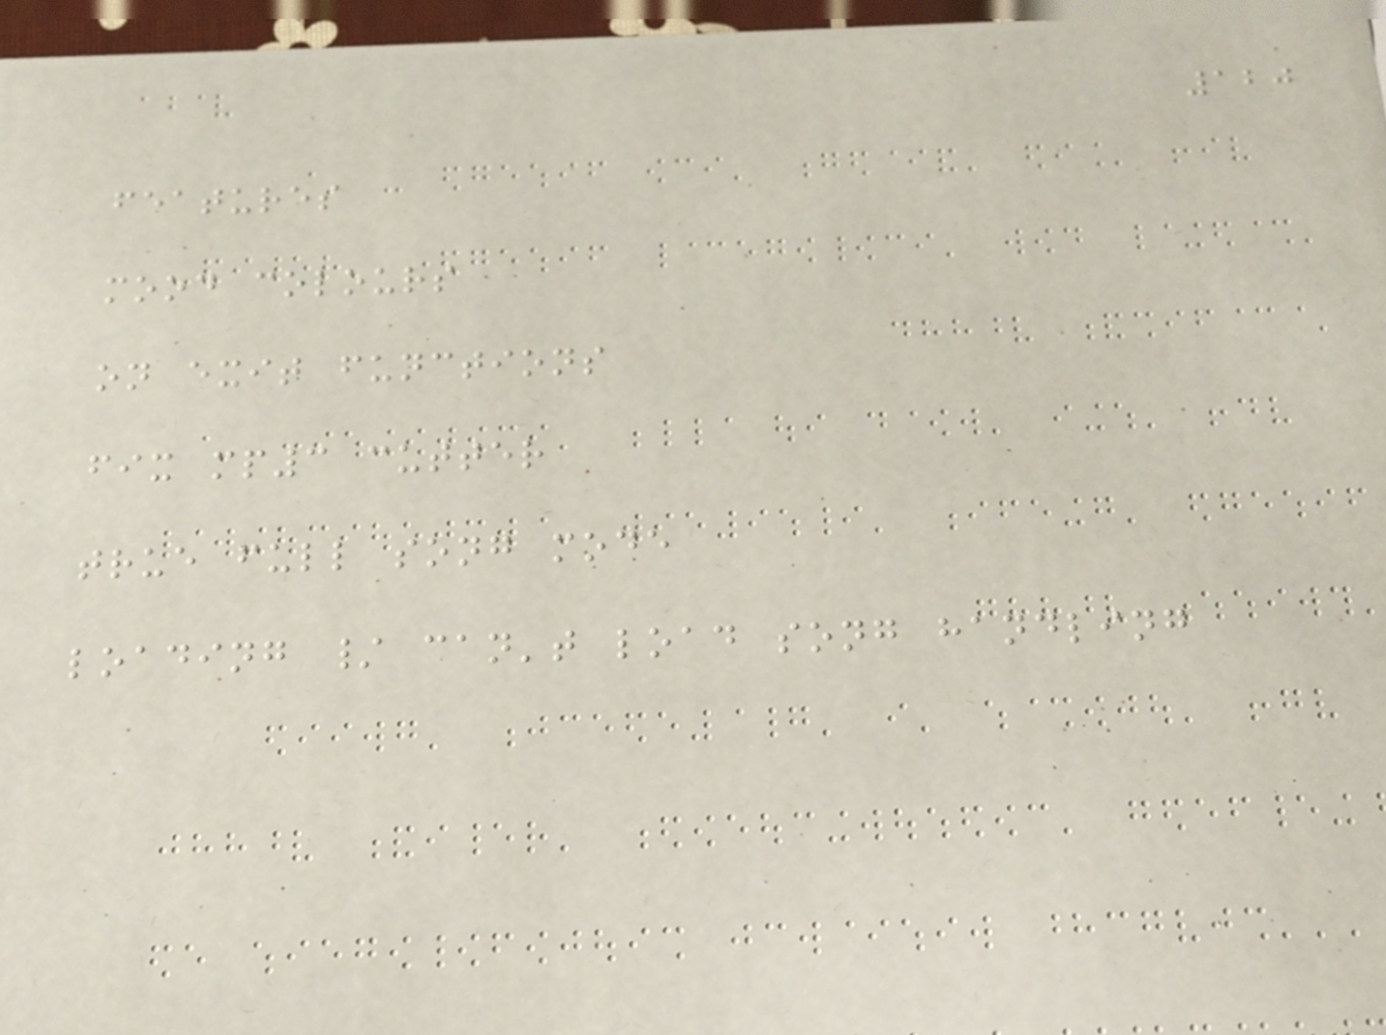120
features
mood colours
on exit functions
fix mp3 cutter
true full song mode
loading / can't load song handling
